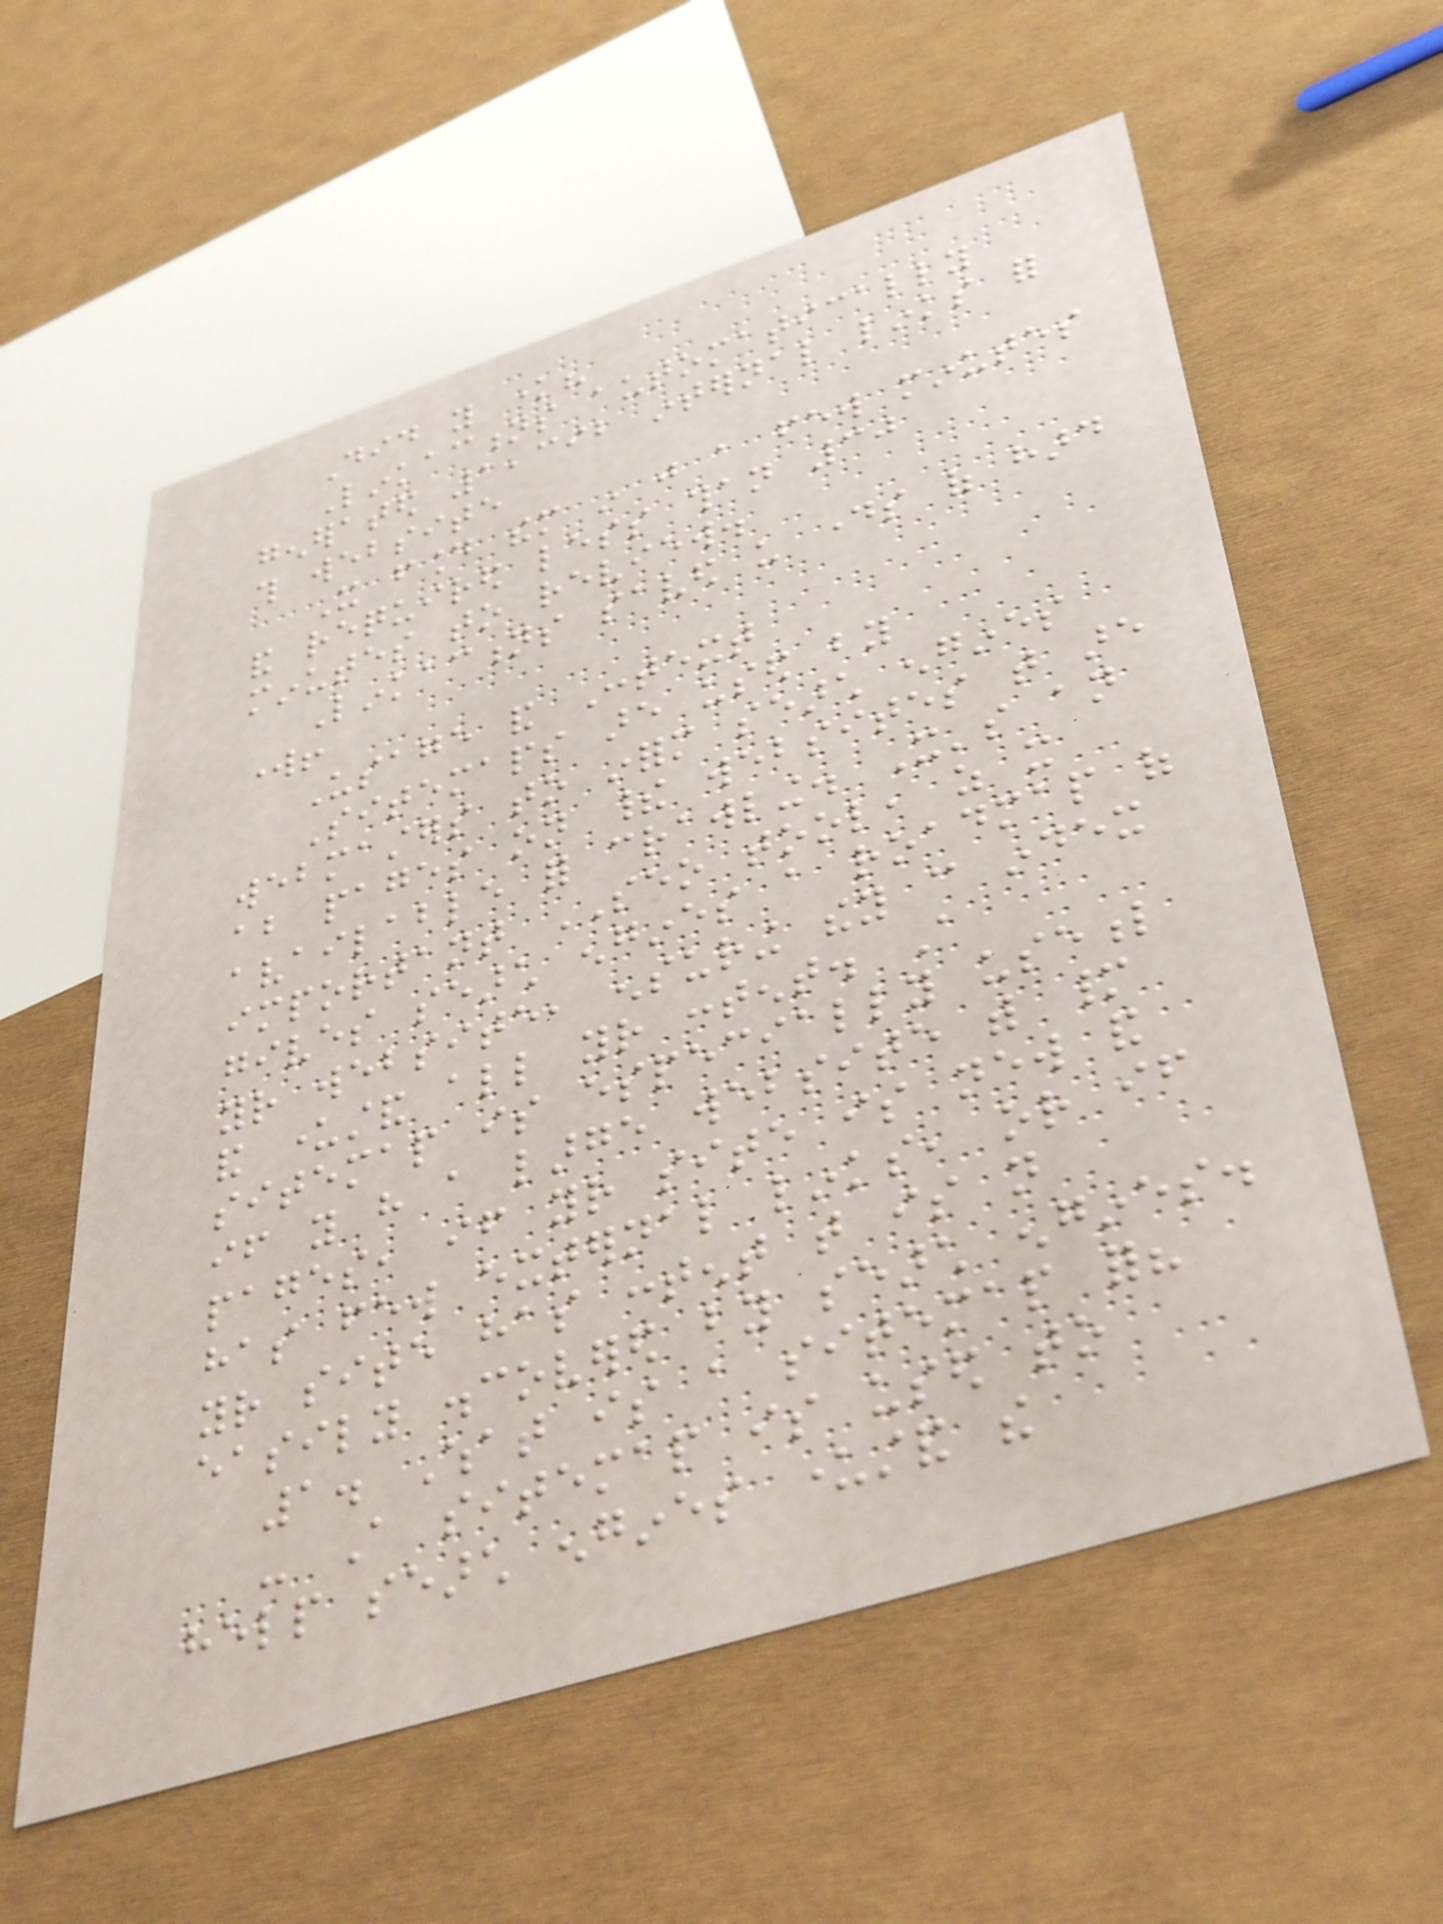Did you know?
Linkactions automatically
generated 1,392 internal links for
this website
It found them in just a few minutes
and required less than 30
minutes to review.
Linkactions saved us days of hard
work!
Usage and Context
Sitemaps are used by
webmasters to inform search engines
about pages on their websites that are
available for crawling. It's an
important SEO tool, as it
gives search engines a roadmap of
your website, ensuring they can index
and understand all your content. A
sitemap is especially useful
if you have a large website with many
pages, if your site is new and
has few external links, or if
your site has content that is not
easily discovered by search engines.
1. What is a sitemap for?
- A sitemap is used to
help search engines understand the
